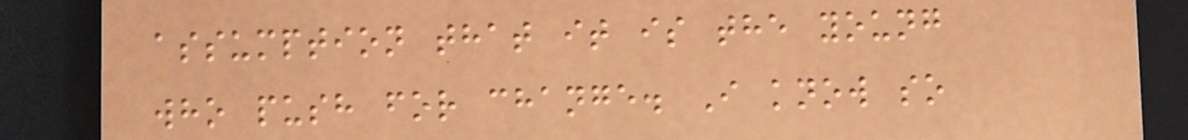assumption that it is the young
who push for change. I know so
